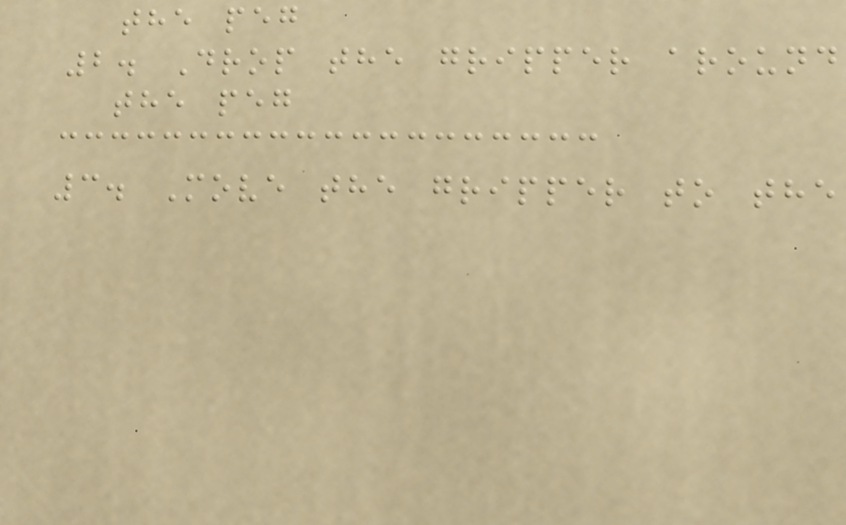the peg
2. Drop the gripper around
the peg
3. Move the gripper to the
